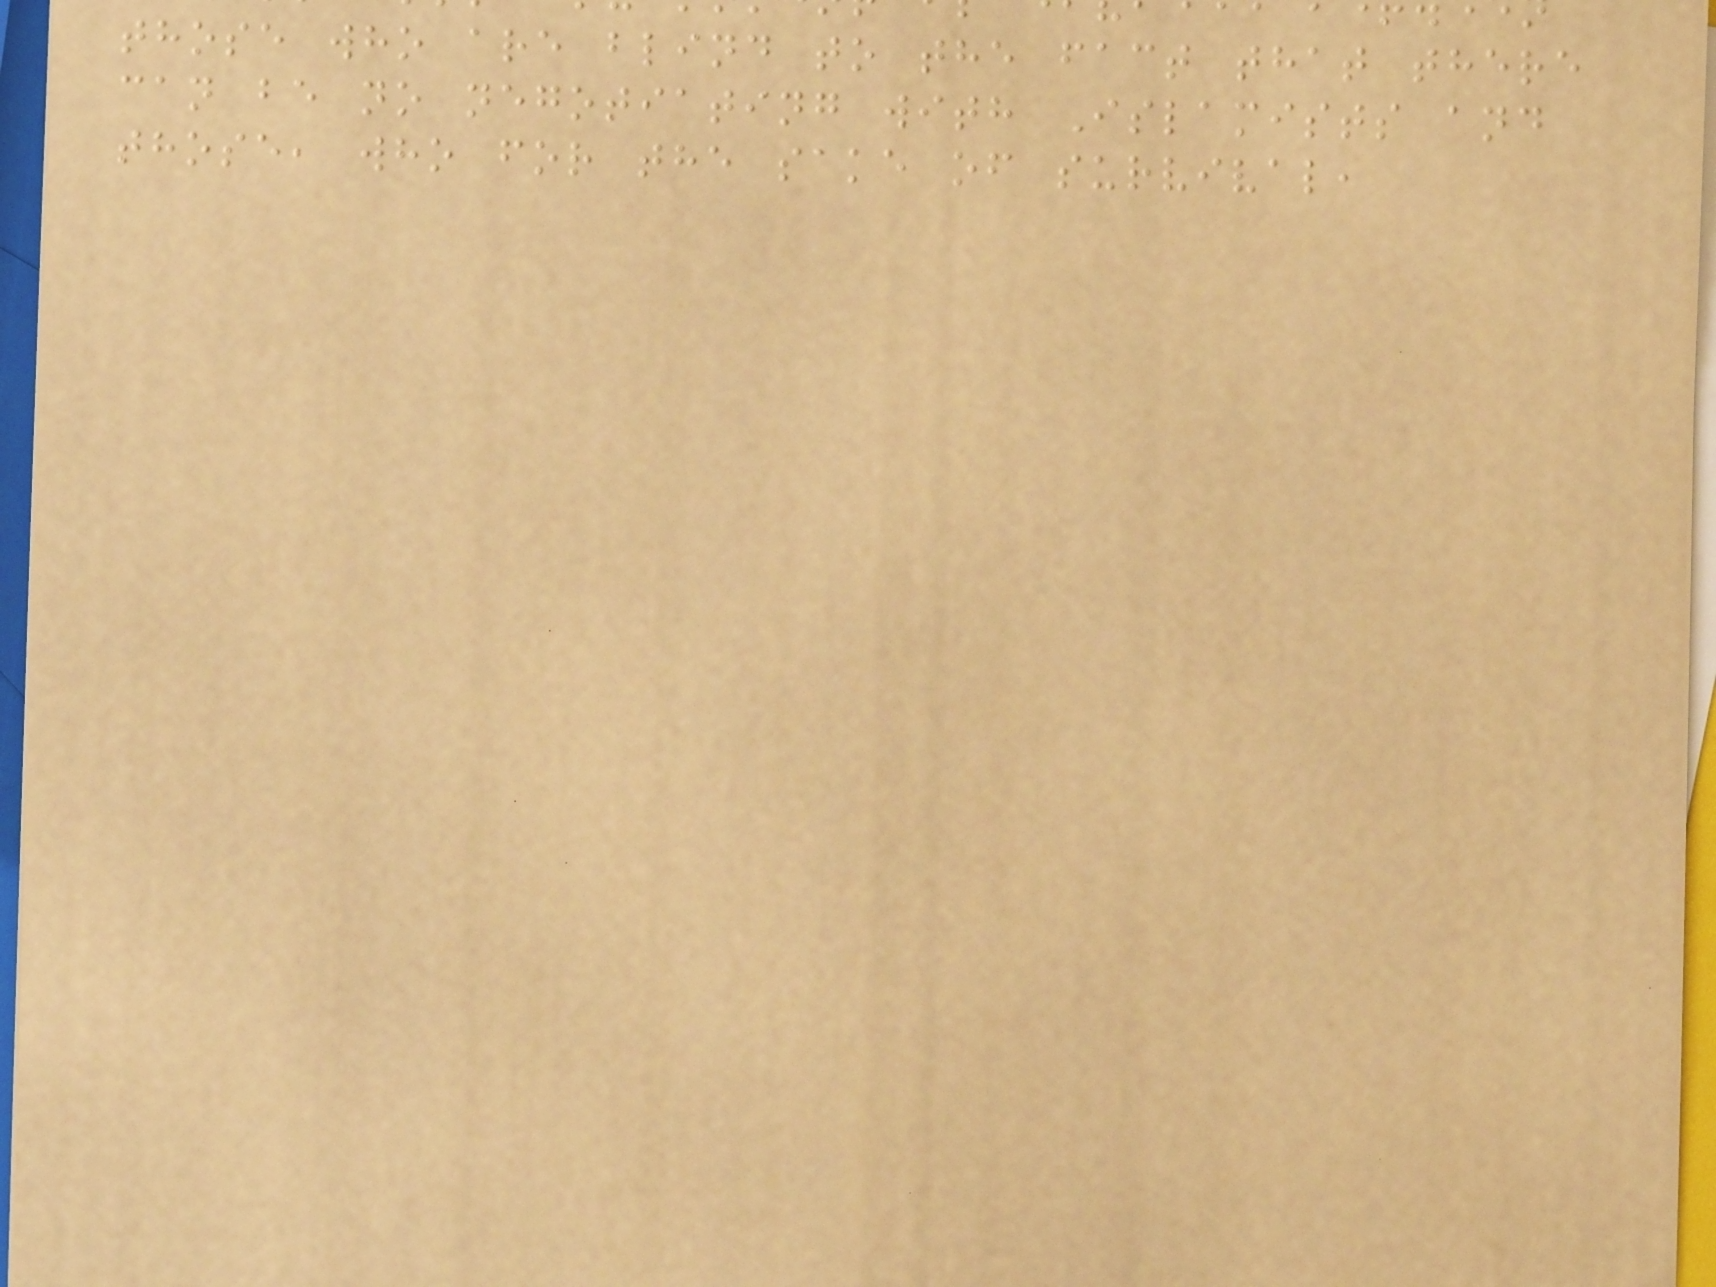those who are blind to the fact that there
can be no negotiating with Islamists and
those, who for the sake of survival,
